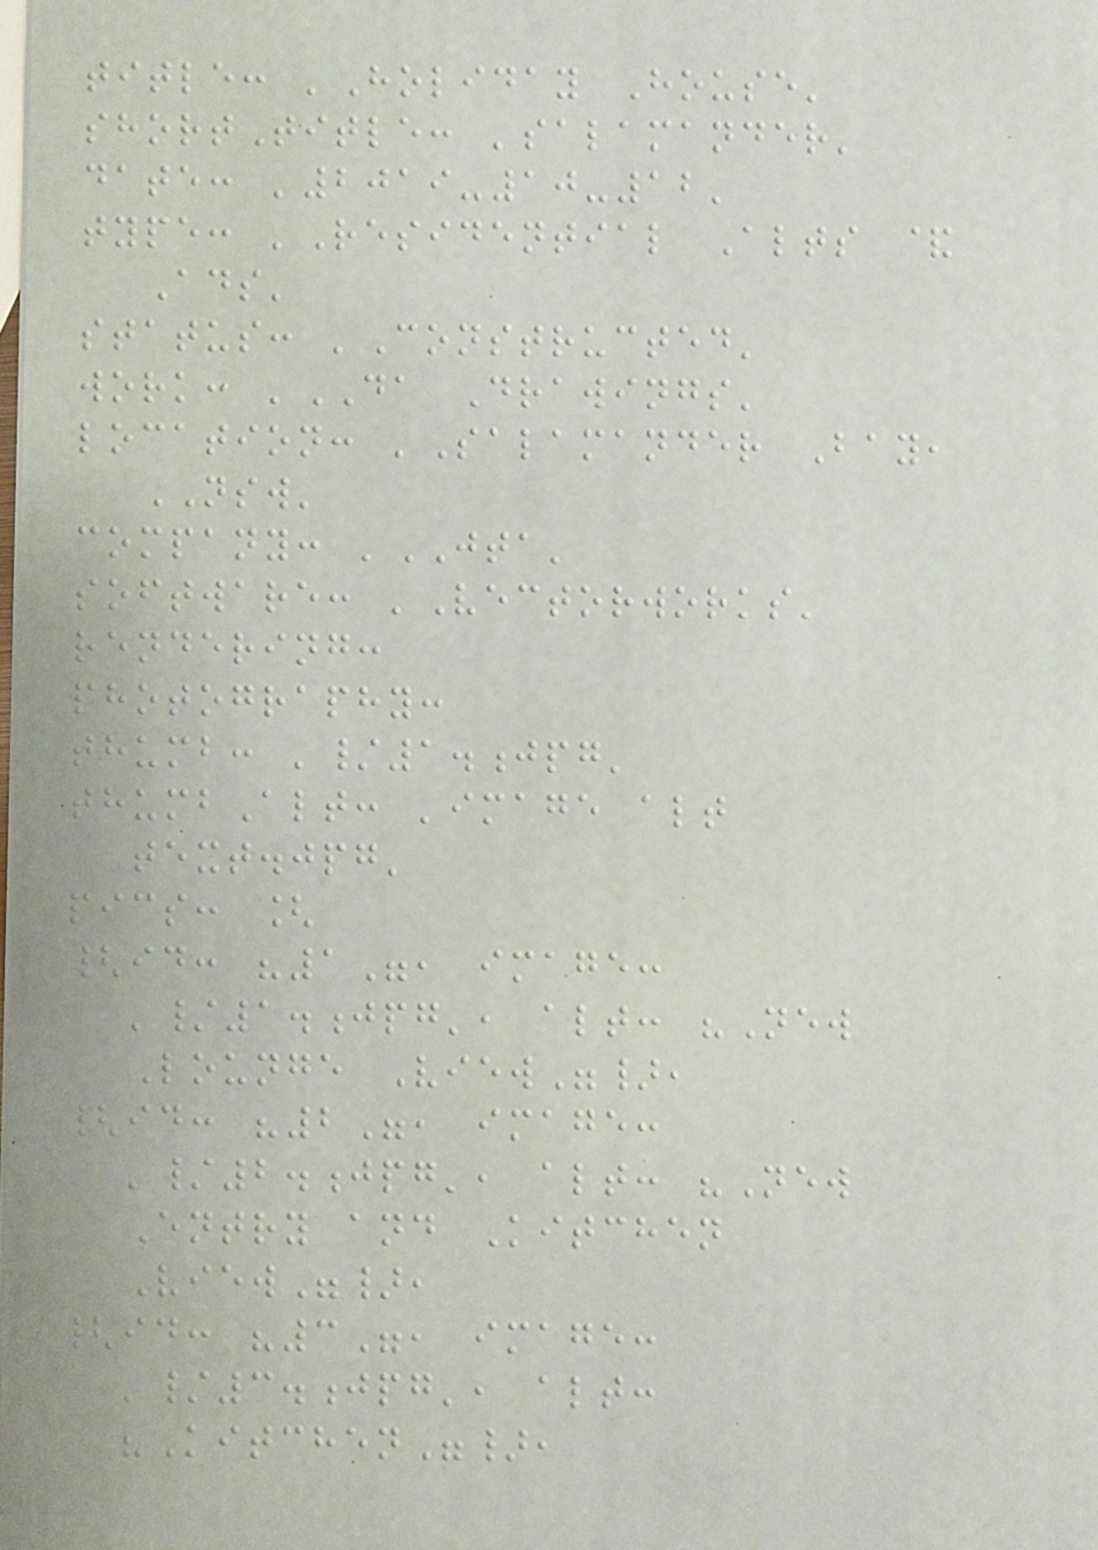title: 'Holiday House'
shortTitle: 'salamander'
date: '2019-10-12'
type: 'Residential Alts &
Ads'
status: 'Constructed'
work: 'DA Drawings'
location: 'Salamander Bay,
NSW'
company: 'JTA'
software: 'Vectorworks'
rendering:
photography:
thumb: '/1.jpg'
thumbAlt: 'image alt
text.jpg'
pics: [
{id: "1", image:
'/1.jpg', alt: "New
Lounge View"},
{id: "2", image:
'/2.jpg', alt: "New
Entry and Kitchen
View"},
{id: "3", image:
'/3.jpg', alt:
"Kitchen"},
